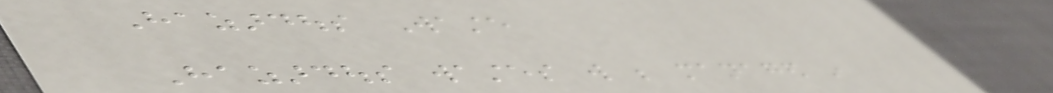Hazardous Waste
Hazardous wastes will be managed in
